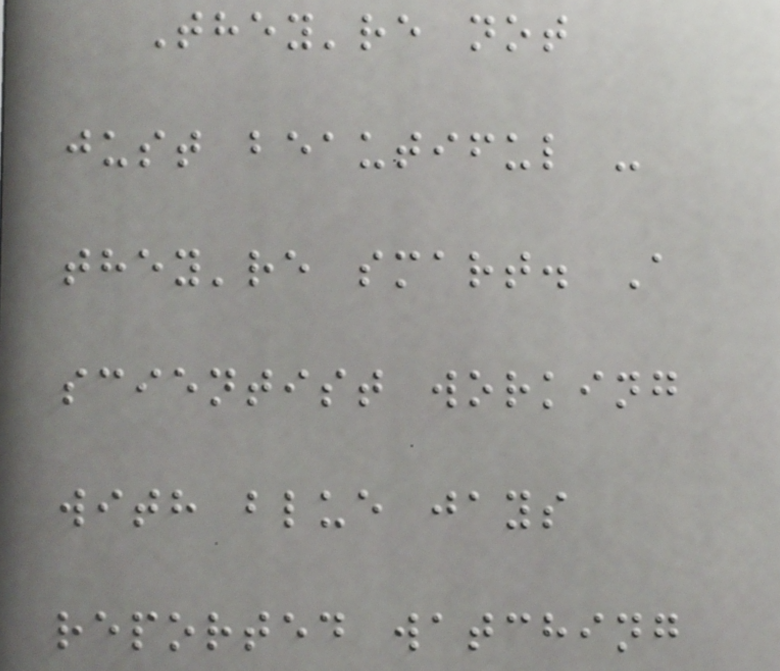They're not
just beautiful -
they're smart. A
scientist working
with blue jays
reported watching
